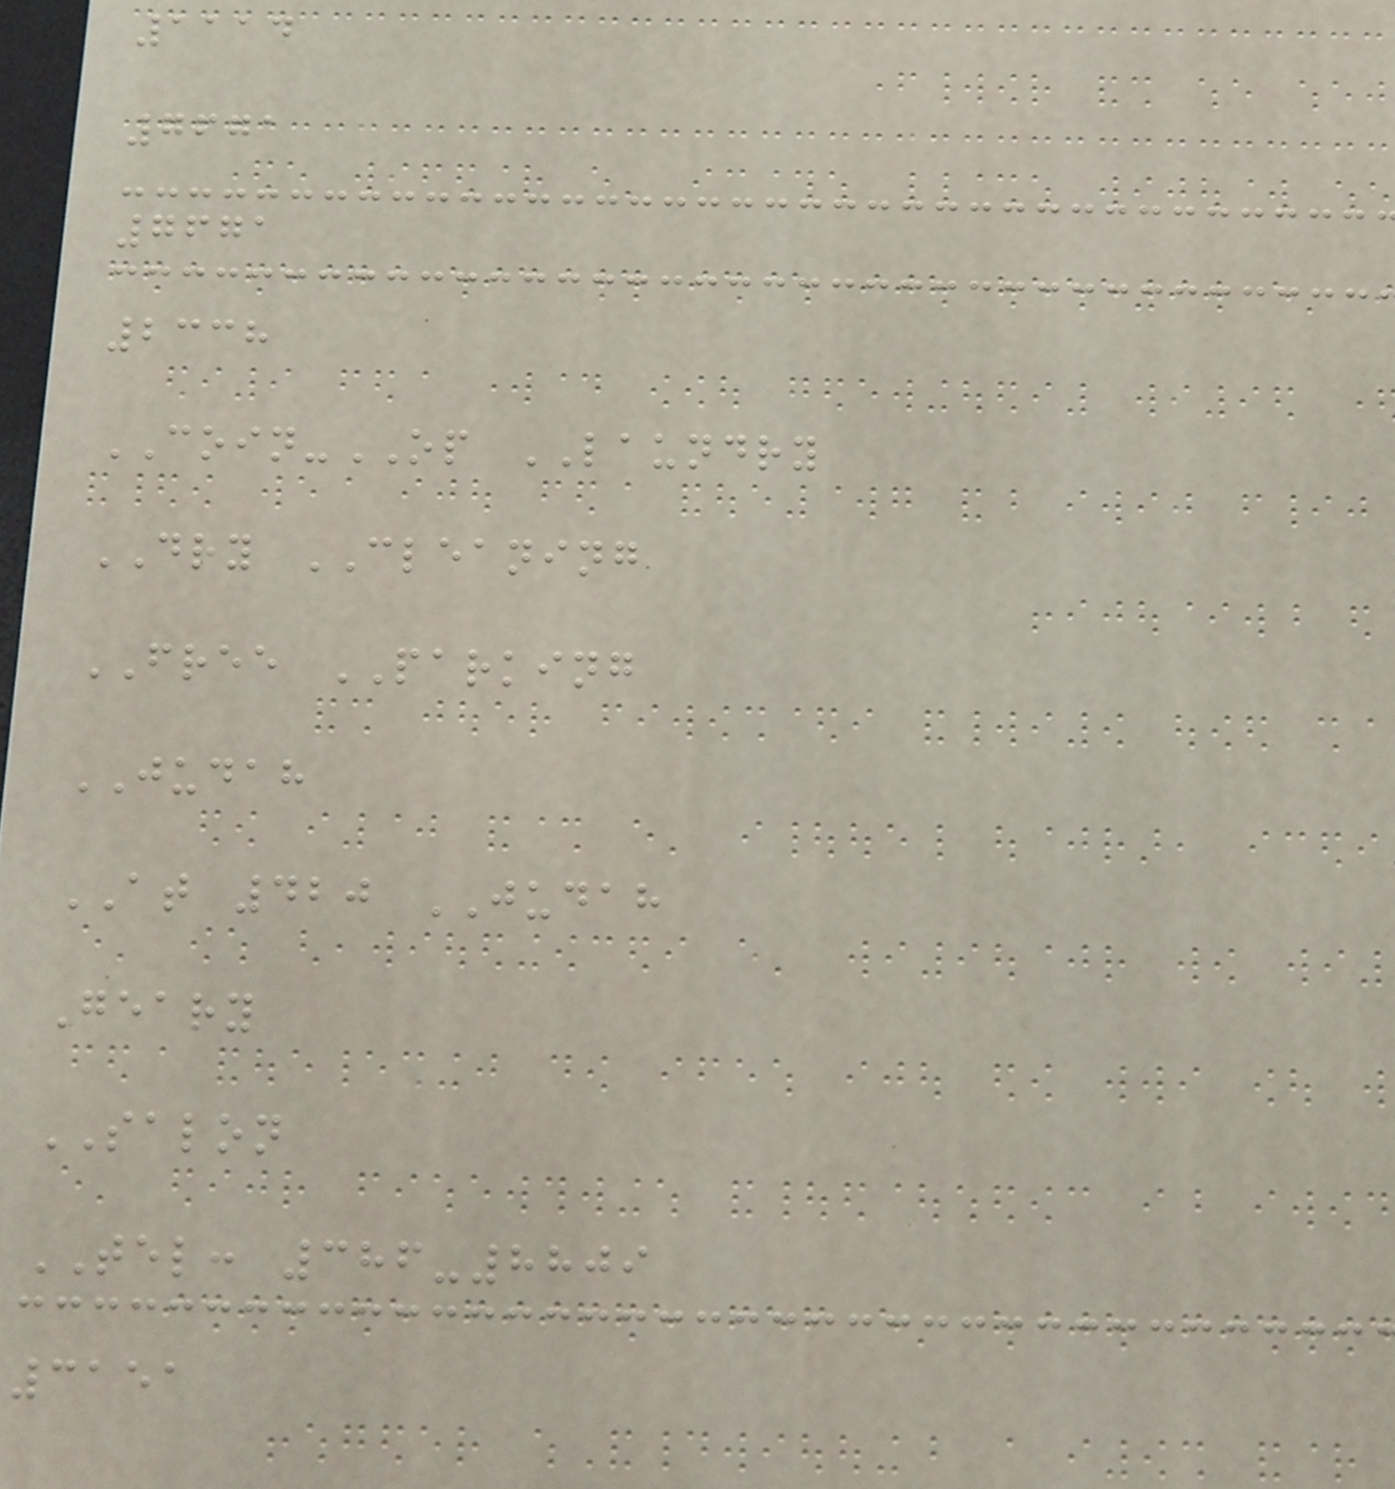1114
7671
7671
2338
COIN-OP LAUNDRY
DRY CLEANING
FREE PARKING
JUDAH
AT 420 JUDAH
Geary
SALON
TEL: 386-8809
3151
